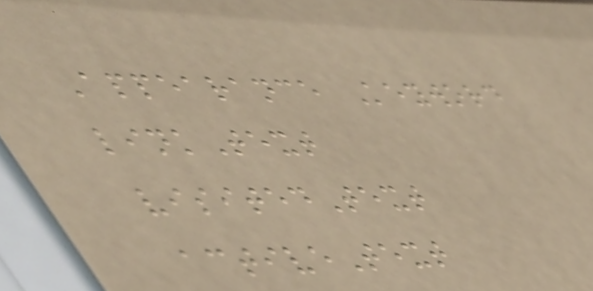Appearance Keyword
linkText
visitedText
activeText
